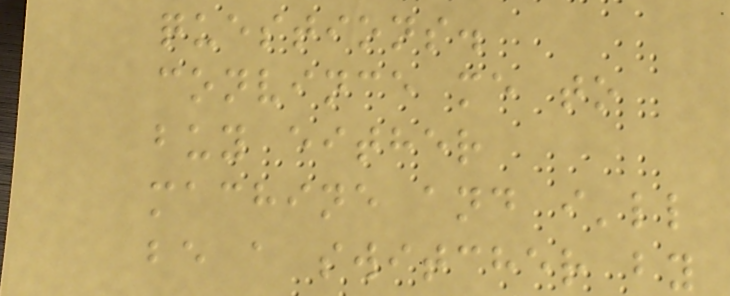questions.
convince me to
buy either
machine and i'll
be a switcher by
